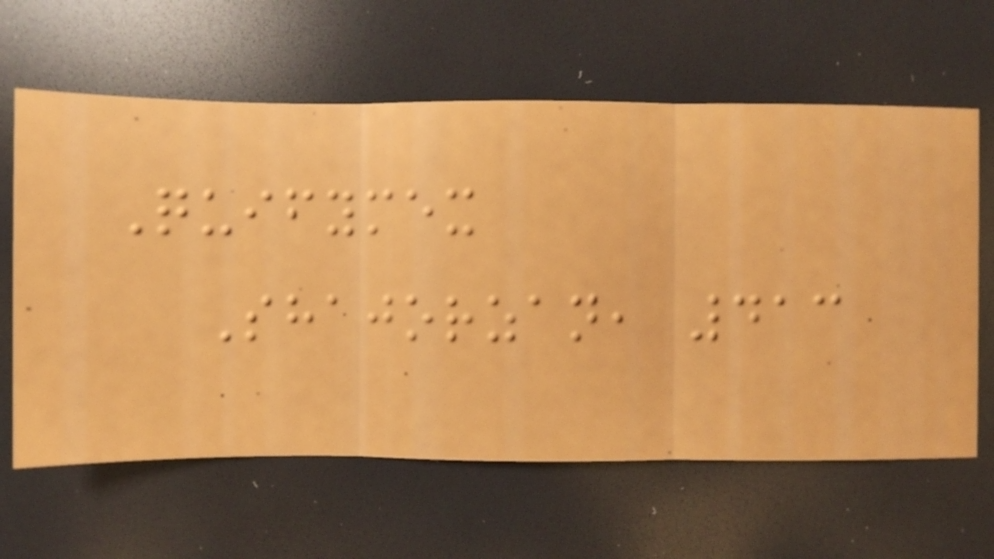Quifymex
Shajorzan, 413
